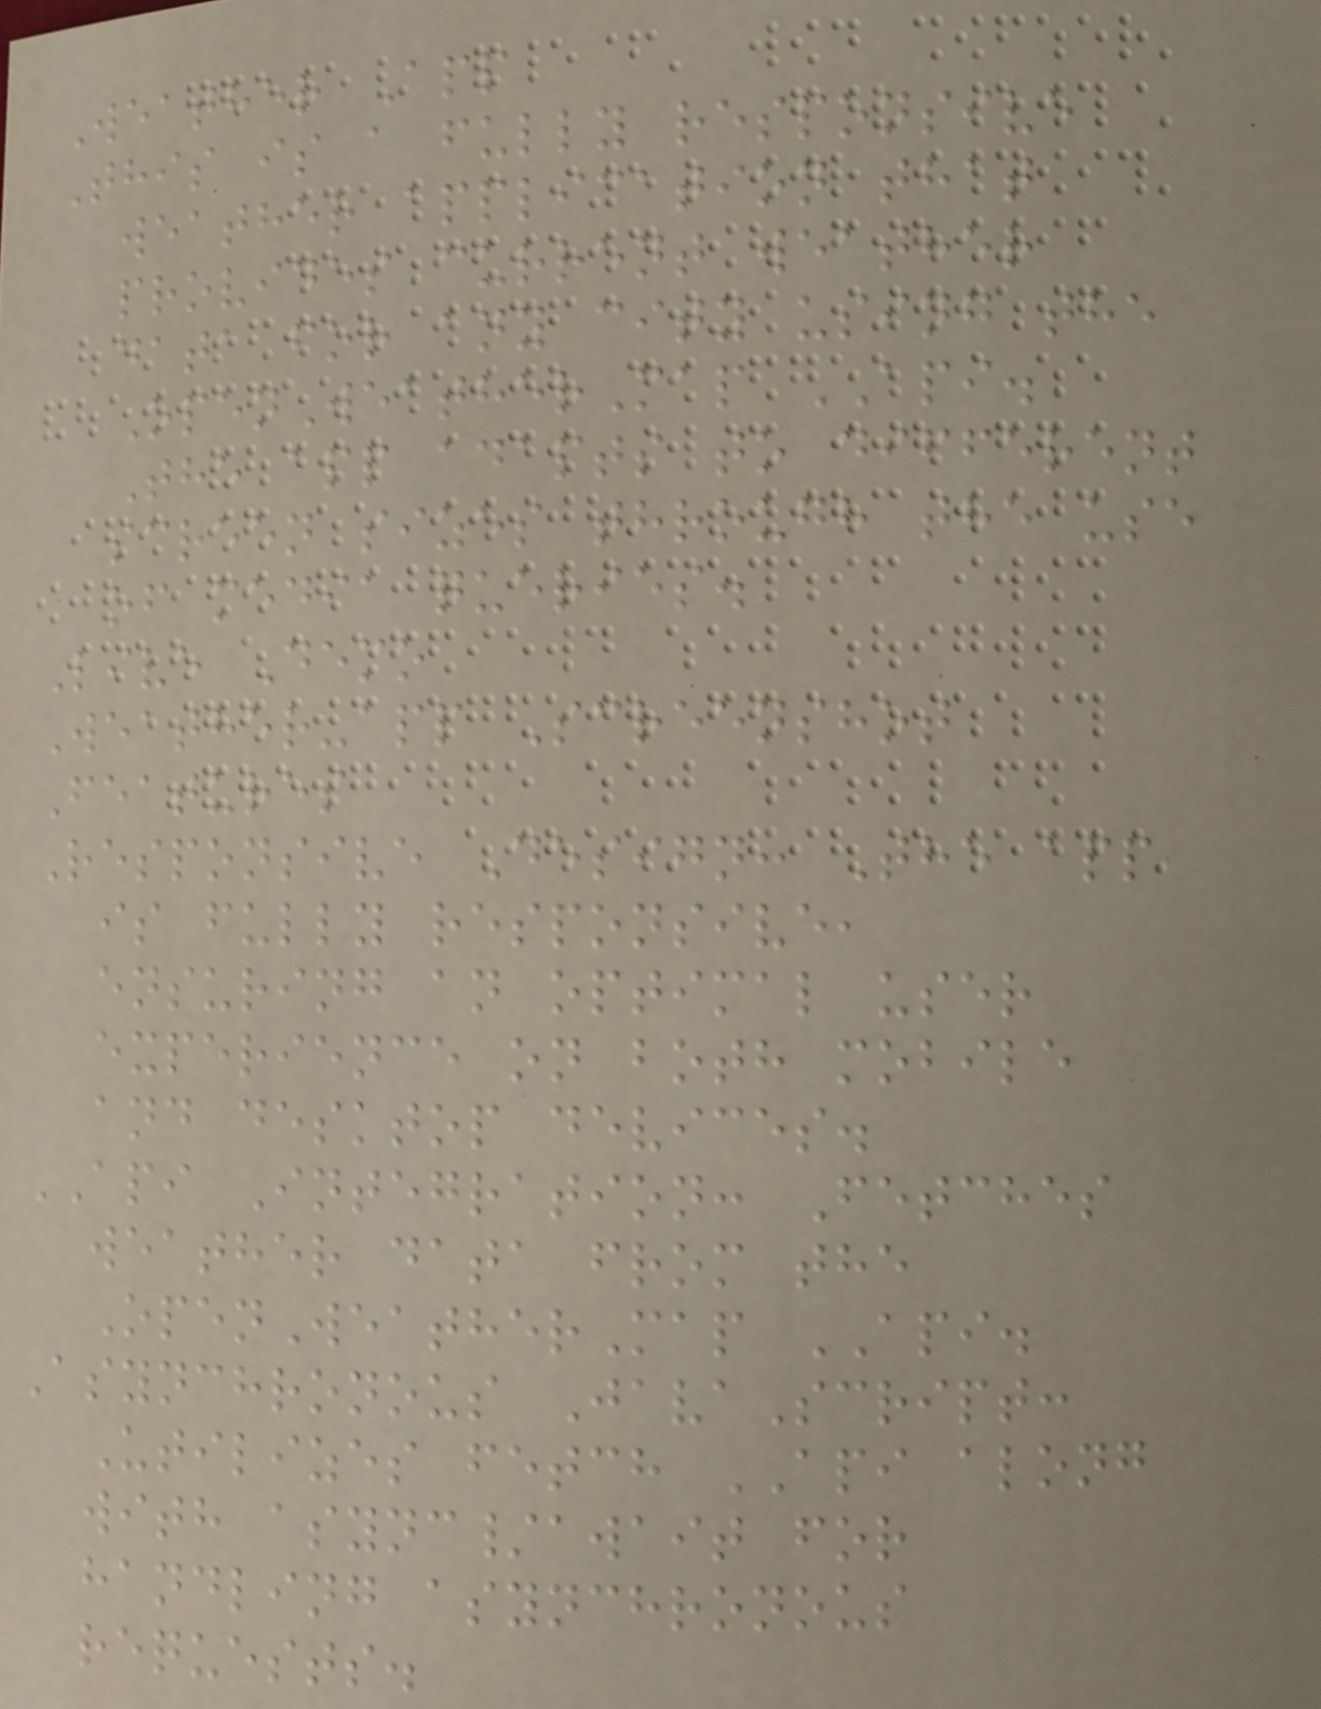Weather App
This is a fully responsive
weather application that
provides current weather
data for any city using the
OpenWeatherMap API.
The app adapts to different
screen sizes through the use
of media queries.
Live Demo
Weather-app Screenshot
Features
Responsive Design: The app
is fully responsive,
ensuring an optimal user
experience on both mobile
and desktop devices.
API Integration: Fetches
weather data from the
OpenWeatherMap API.
Asynchronous JavaScript:
Utilizes fetch API along
with async/await for
handling asynchronous
requests.
